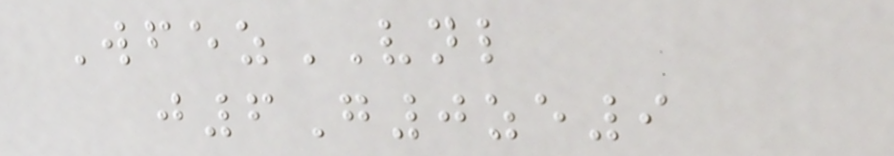WfezVNL
j6G0ze9
